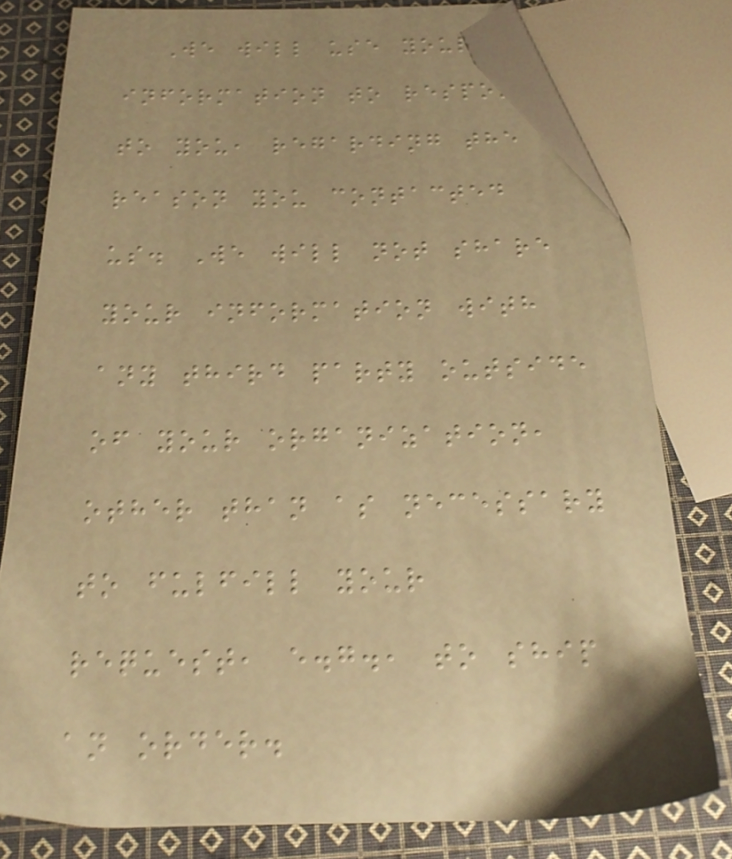We will use your
information to respond
to you, regarding the
reason you contacted
us. We will not share
your information with
any third party outside
of your organization,
other than as necessary
to fulfill your
request, e.g., to ship
an order.
